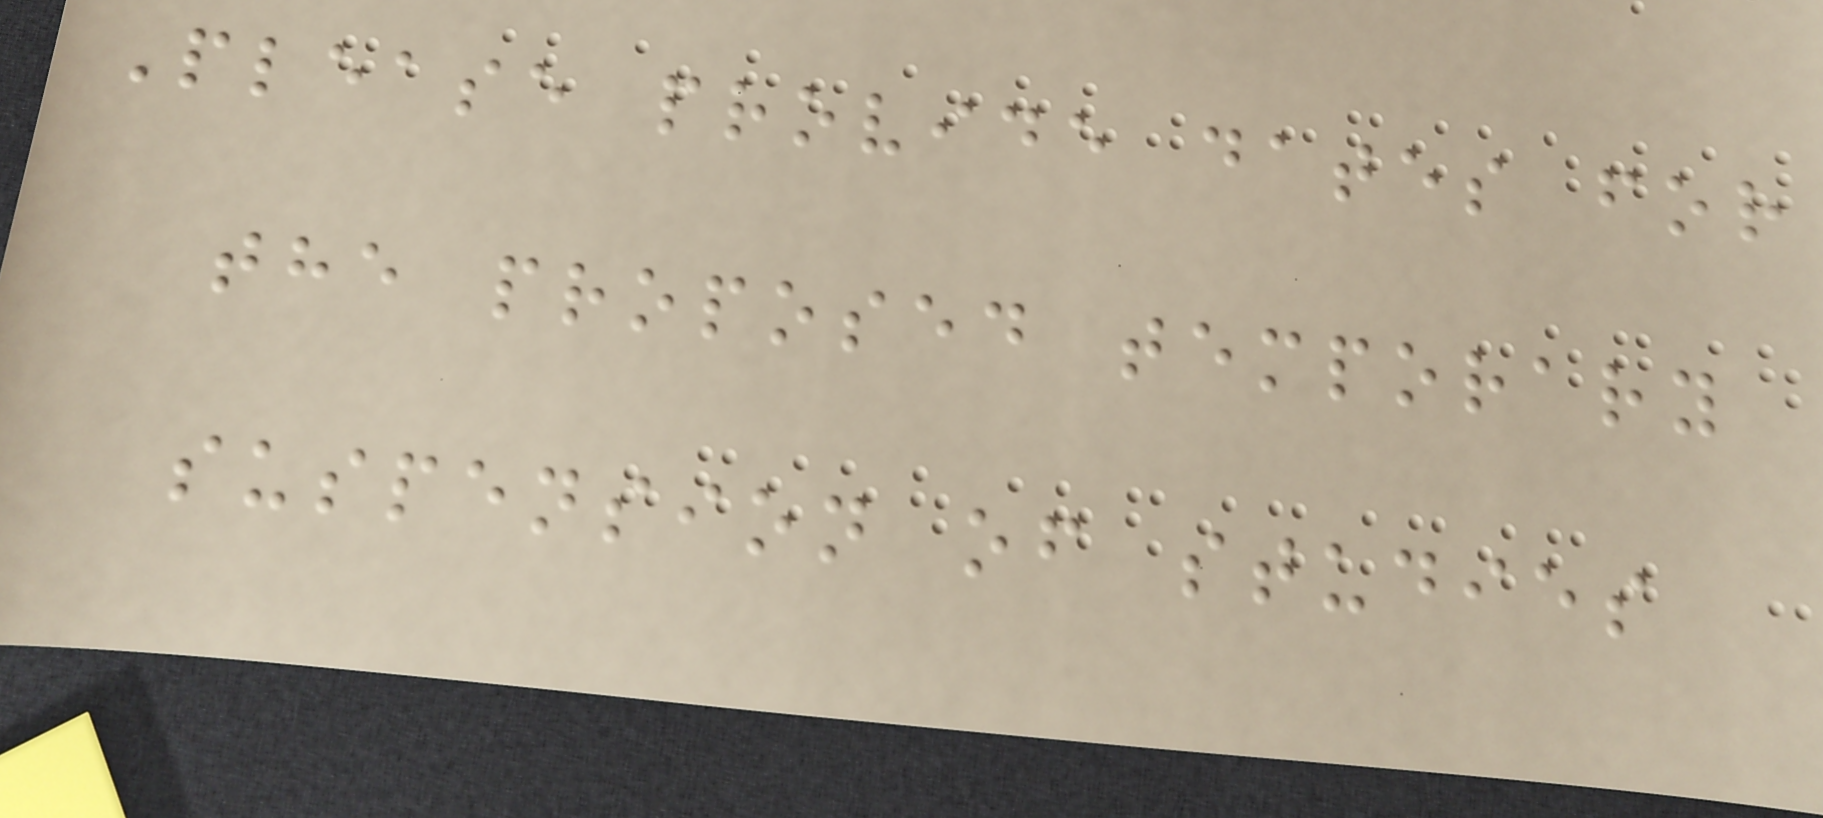Please provide dates for
the proposed temporary
suspension of studies
